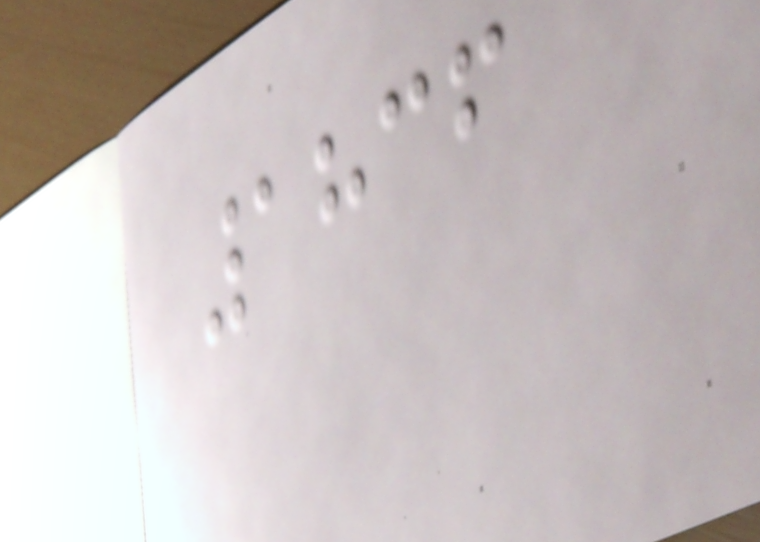1836
